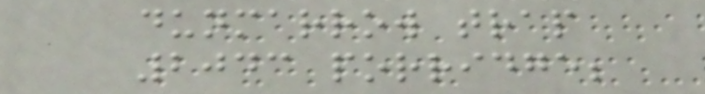dunmarrow trap
2043 porridge;
